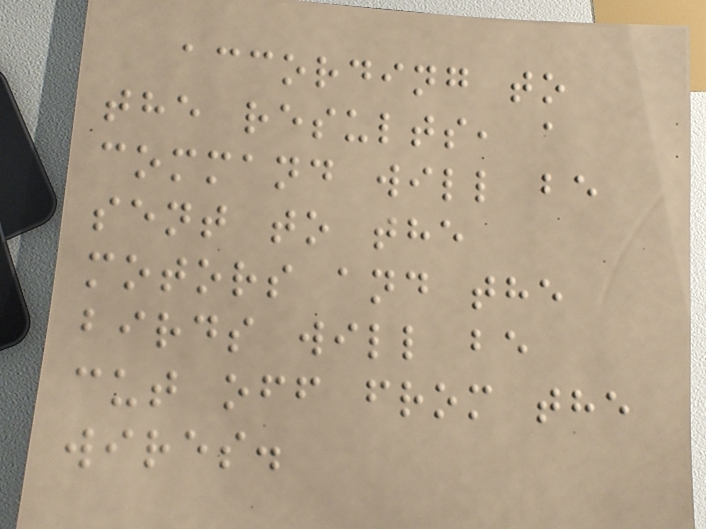according to
the results, a
command will be
sent to the
motors and the
birds will be
cut off from the
wires.
